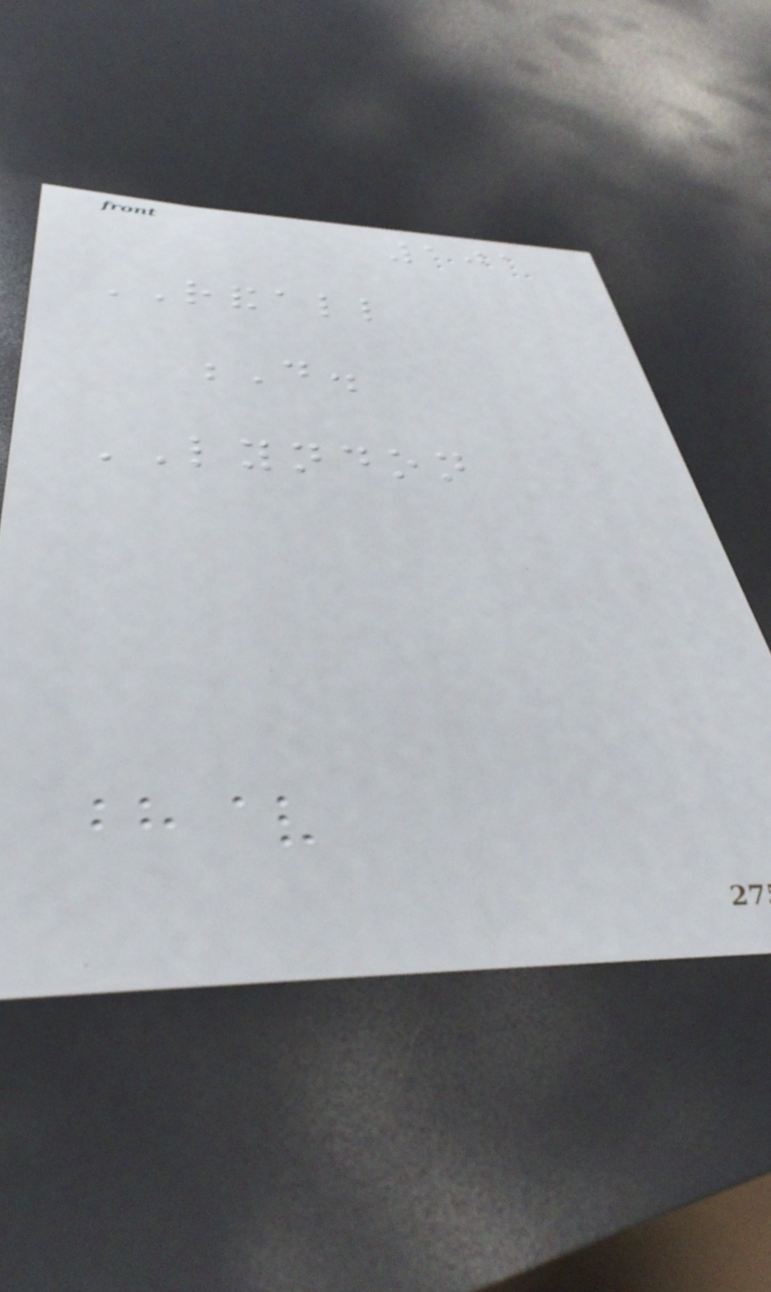101
RANDALL
D.
LYNDON
